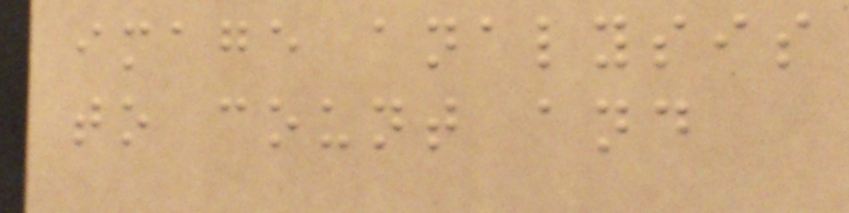image analysis
to count and
